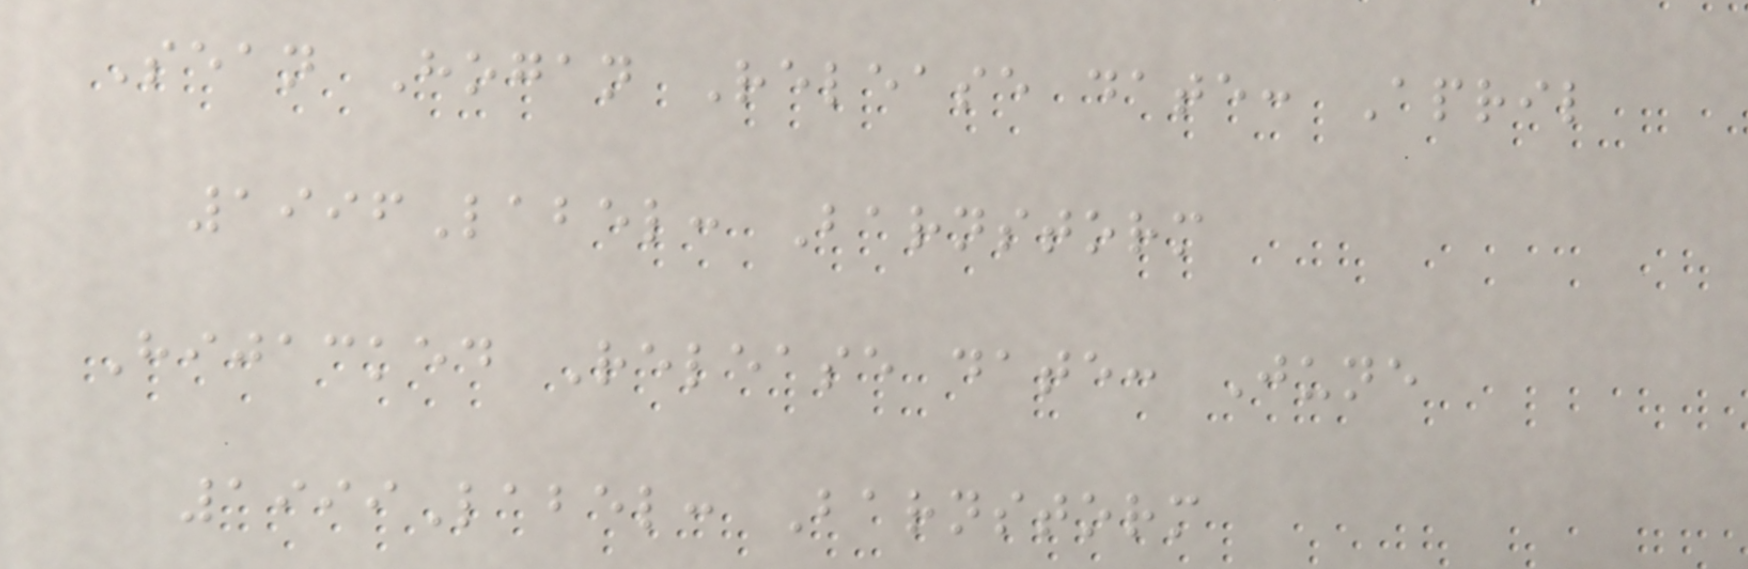Sean Hogan Release date: April
1996Label: Barnstorm
Hijacked Release date: June
1999Label: Barnstorm
